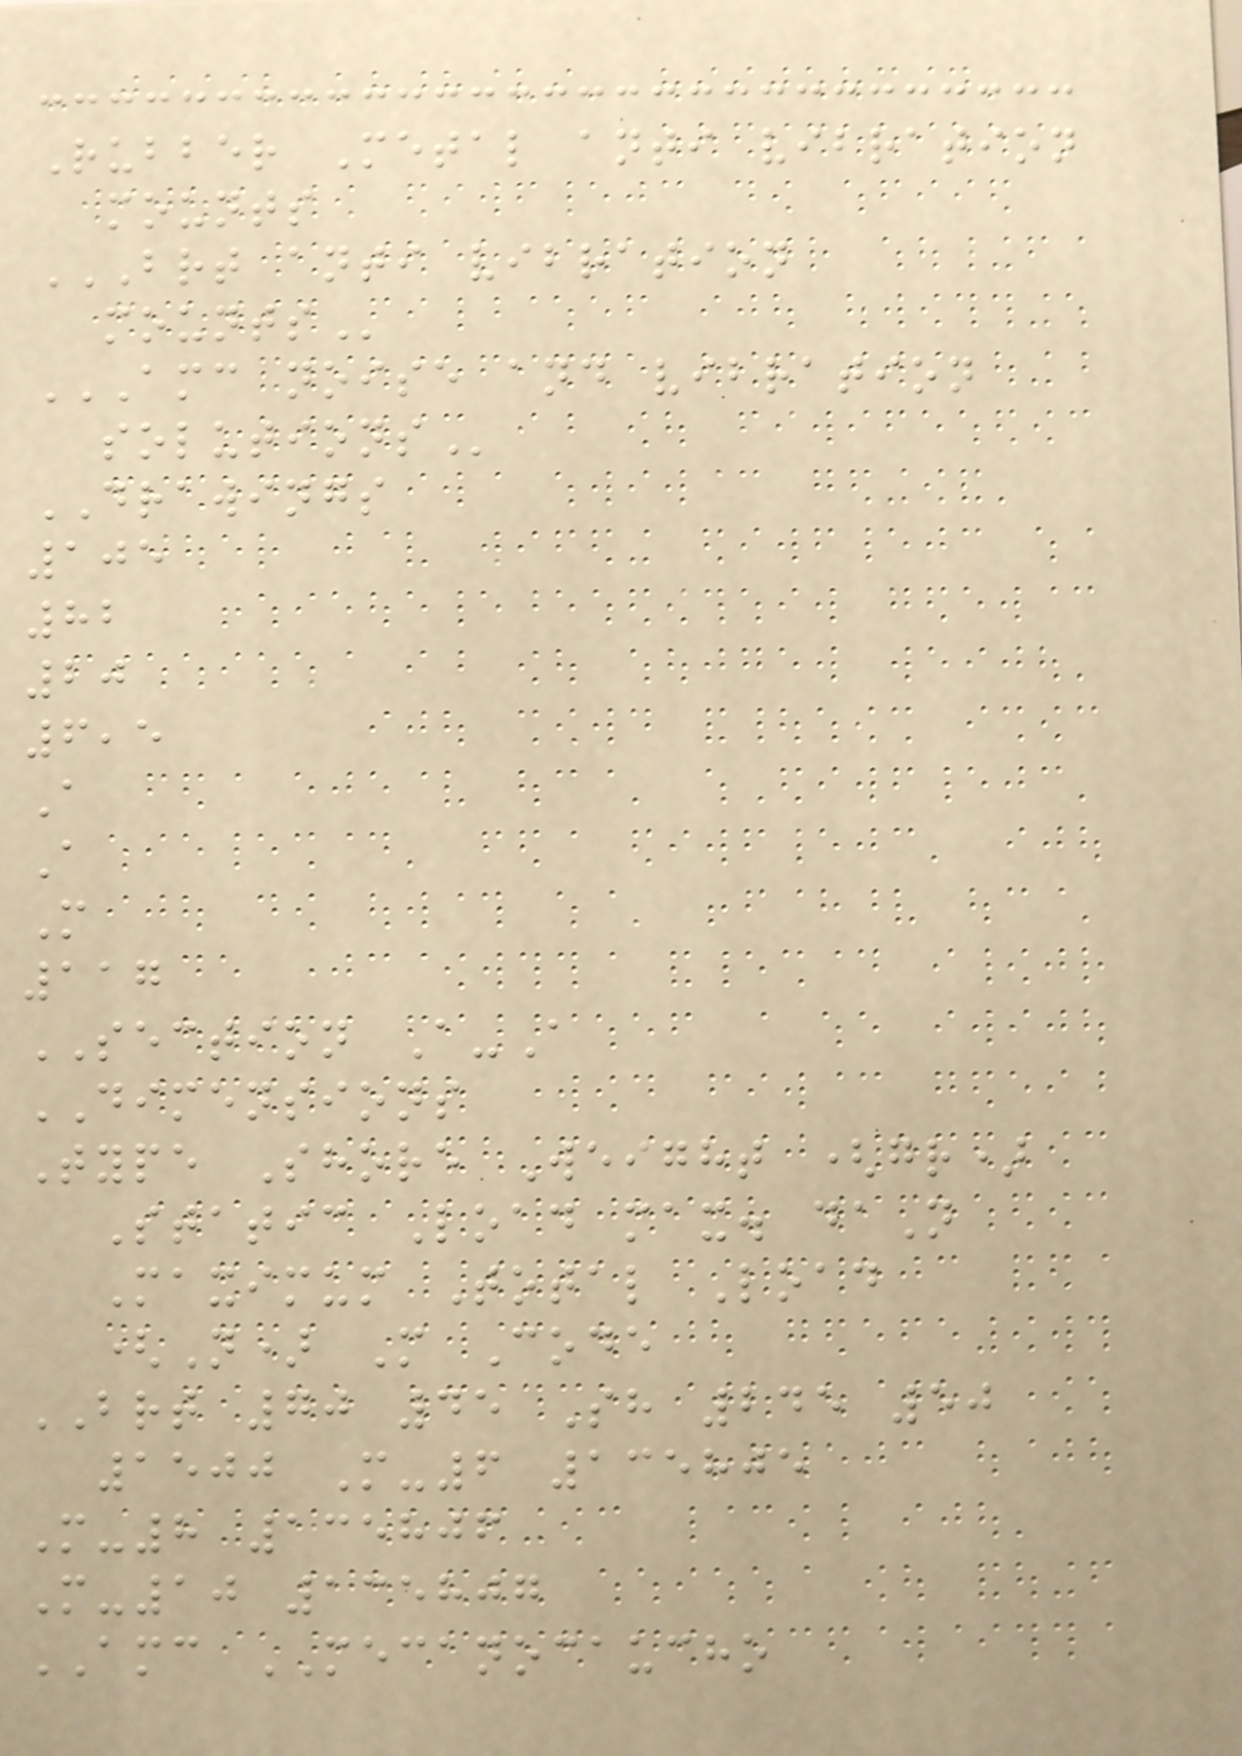Rubber Metal anti vibration
mounts
BRT ANTI VIBRATION
MOUNTS
AMC NOISE AND VIBRATION
SOLUTIONS
DRAWINGS
105
82
20
6,5
A
A
M
117
SECTION A-A
DIMENSIONS
Type Shore Weight (gr)
Static Load max. daN
Maximum Total Load
(N) M Code
BRT 70 45 Sh 245 50
1500 M-6 135805
M-8 135806
M-10 135807
AMC MECANOCAUCHO
